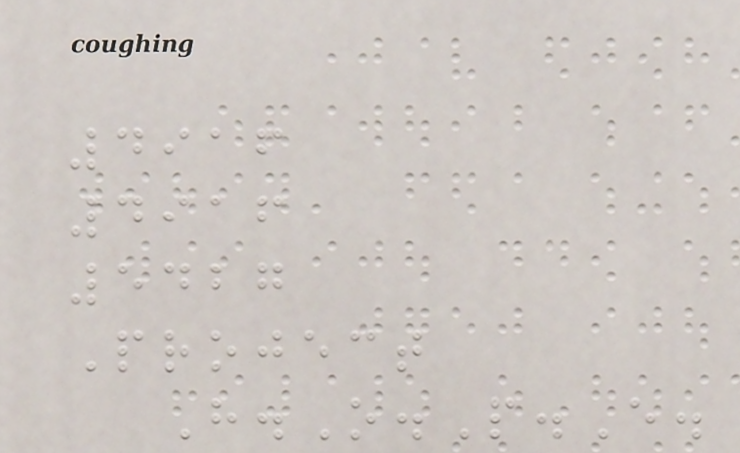4916
4916
5427
Project
H.O.P.E.
